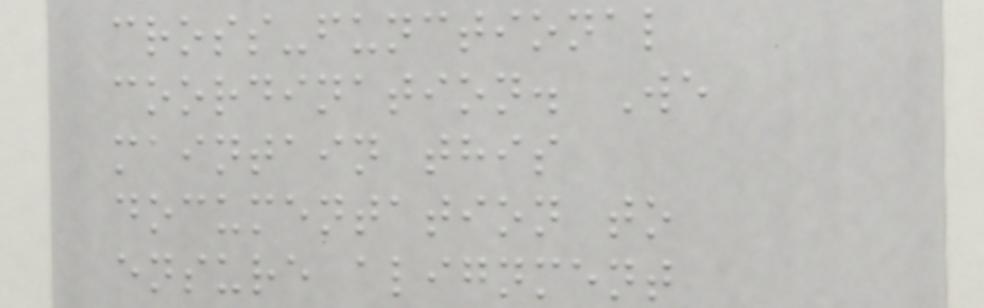cross-functional
coordination. We
maintain this
documentation to
ensure alignment
